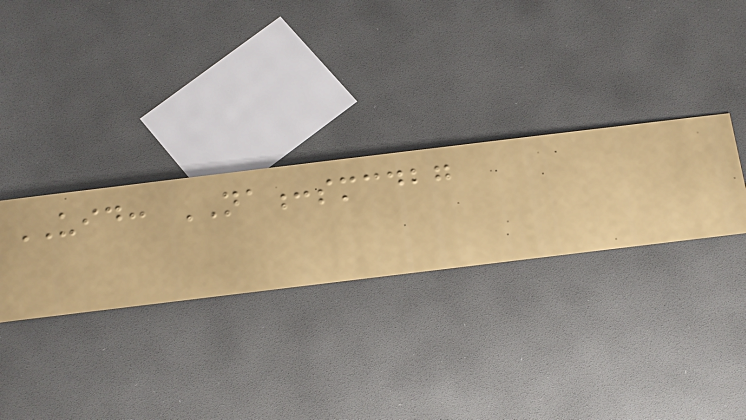UID: NA:smcdbg
